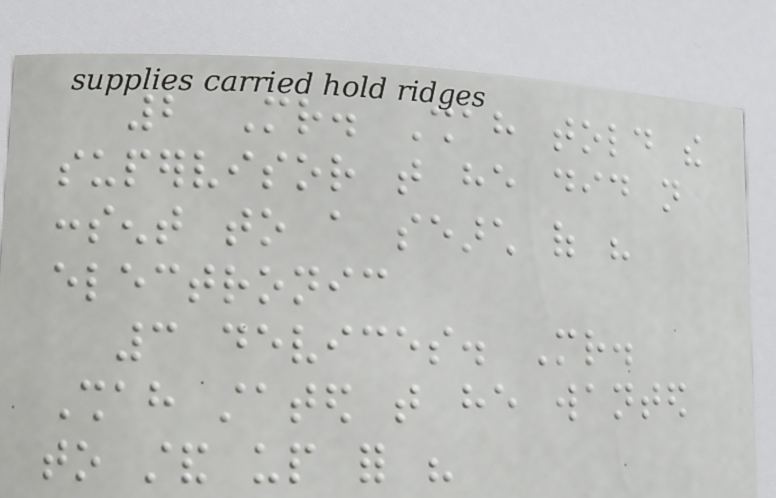2 Mr. Shah told the
supervisor that he did not
consent to a search of his
electronic
3 devices. Mr.
Shah stated that he wanted
to stand up for his
